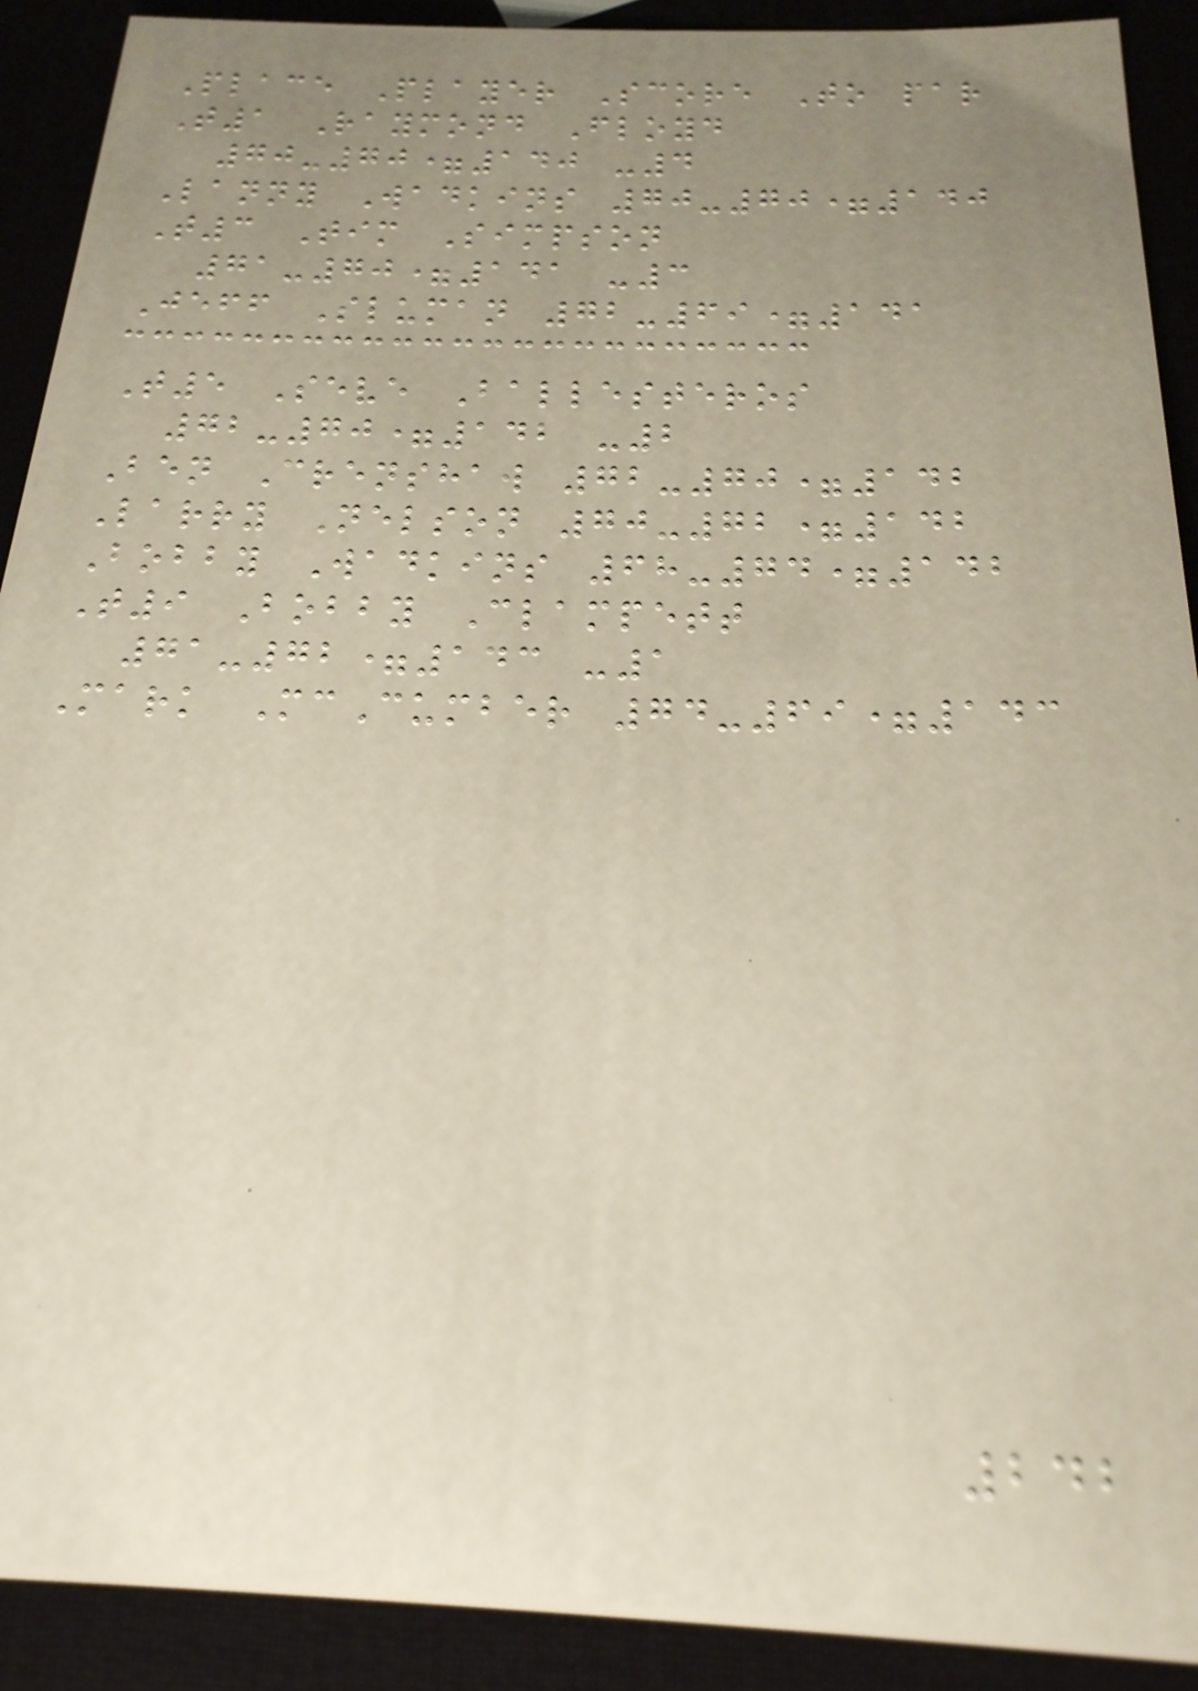Place Player Score To par
T1 Raymond Floyd
70-70=140 -4
Lanny Wadkins 70-70=140
T3 Tim Simpson
71-70=141 -3
Jeff Sluman 72-69=141
T5 Seve Ballesteros
72-70=142 -2
Ben Crenshaw 72-70=142
Larry Nelson 70-72=142
Bobby Wadkins 68-74=142
T9 Bobby Clampett
71-72=143 -1
Mark McCumber 74-69=143
242
